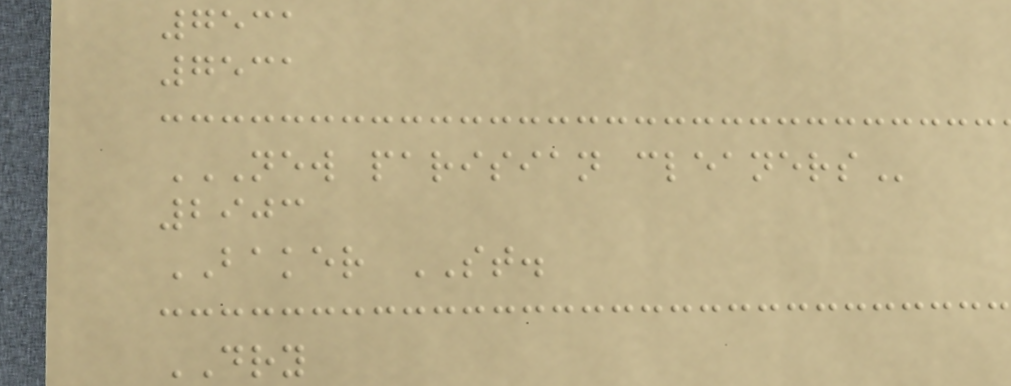7531
7531
NEW PARISIAN CLEANERS
2903
BAKER ST.
DRY
